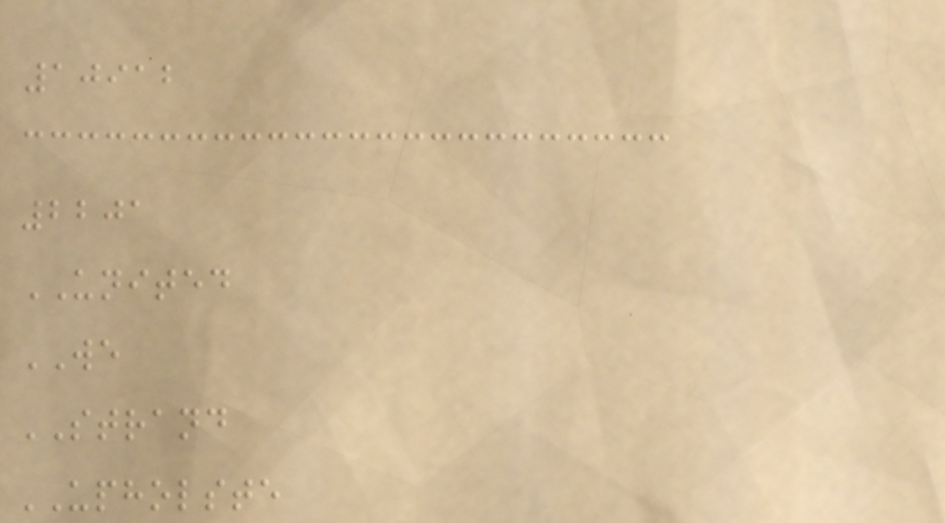10912
2201
UNITED
WE
STRAND
UPHOLSTE
